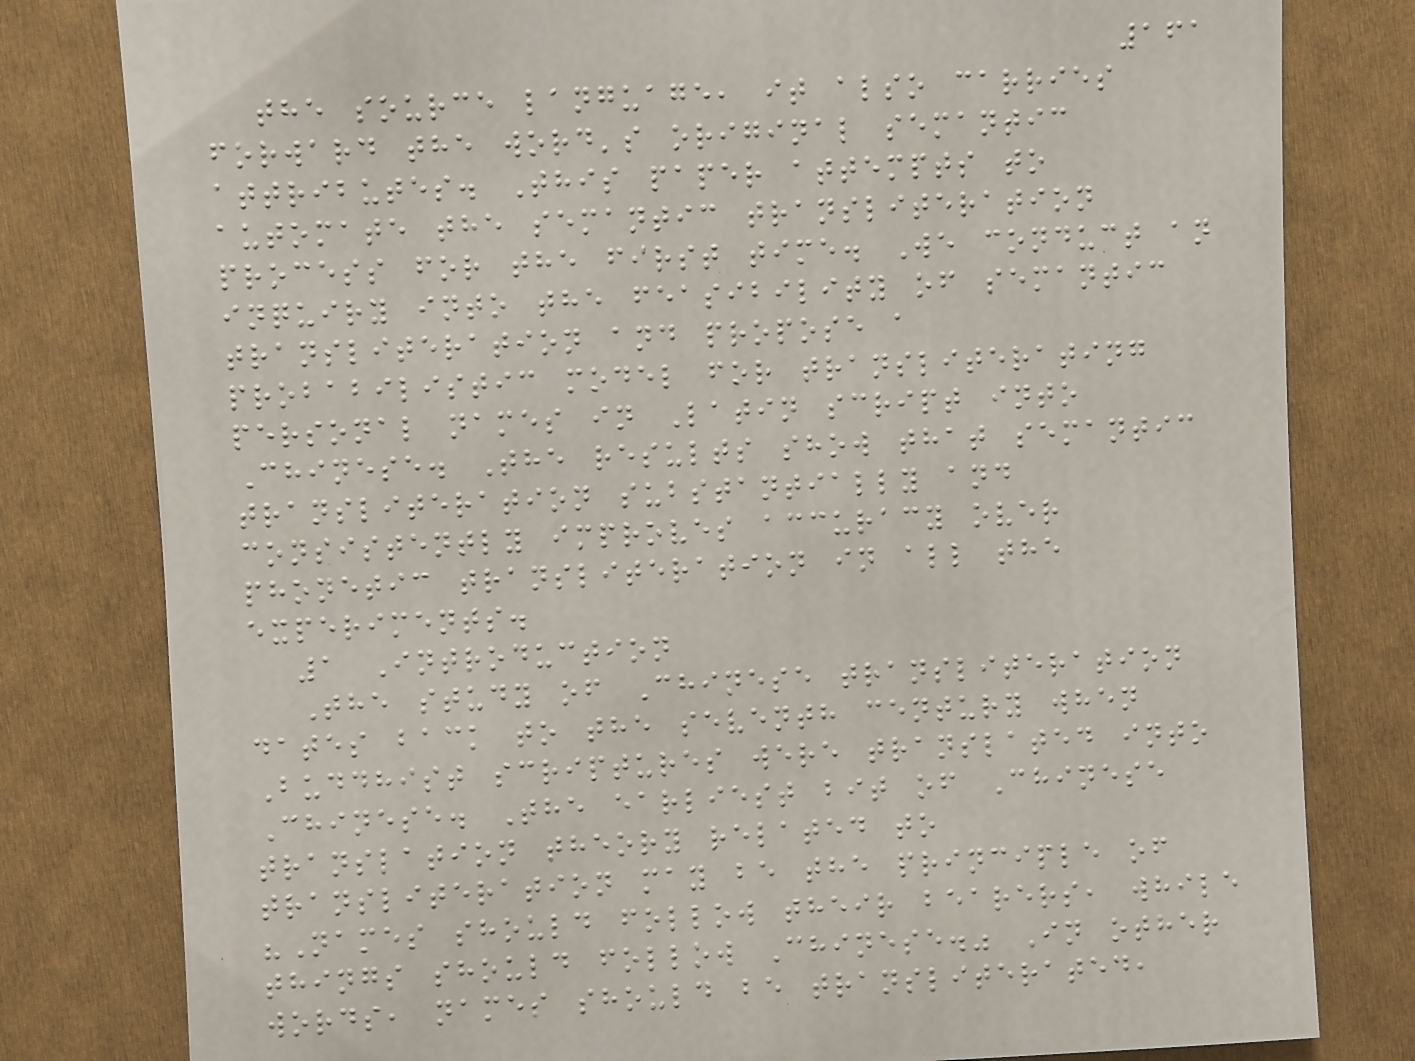161
the source language, it also carries
forward the word's original semantic
attributes. This paper attempts to
automate the semantic transliteration
process for the first time. We conduct an
inquiry into the feasibility of semantic
transliteration and propose a
probabilistic model for transliterating
personal names in Latin script into
Chinese. The results show that semantic
transliteration substantially and
consistently improves accuracy over
phonetic transliteration in all the
experiments.
1 Introduction
The study of Chinese transliteration
dates back to the seventh century when
Buddhist scriptures were translated into
Chinese. The earliest bit of Chinese
translation theory related to
transliteration may be the principle of
"Names should follow their bearers, while
things should follow Chinese." In other
words, names should be transliterated,
